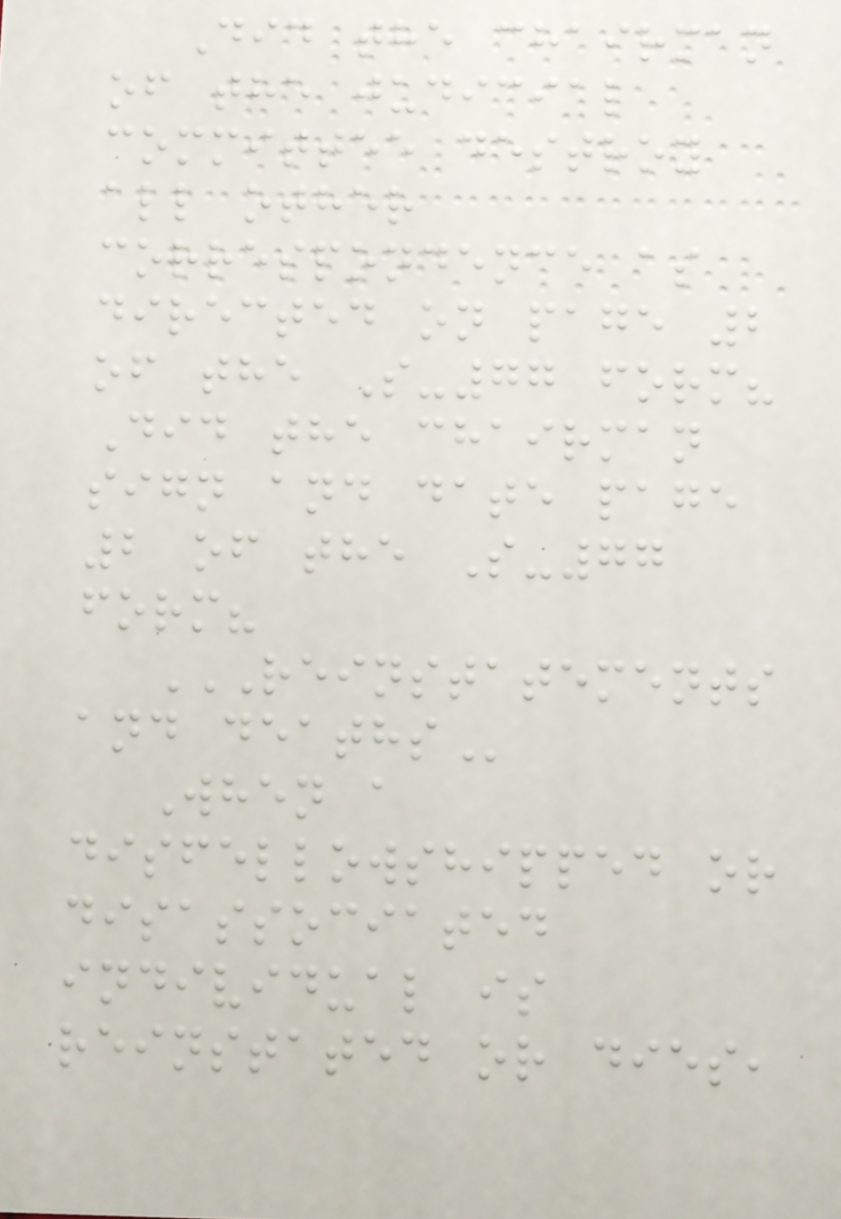Did the chairman
of the judicial
committee destroy
all other
correspondence as
directed on page 2
of the S-77 form?
Did the chairman
sign and date page
2 of the S-77
form?
REINSTATEMENTS
AND DEATHS
When a
disfellowshipped or
disassociated
individual is
reinstated or dies,
